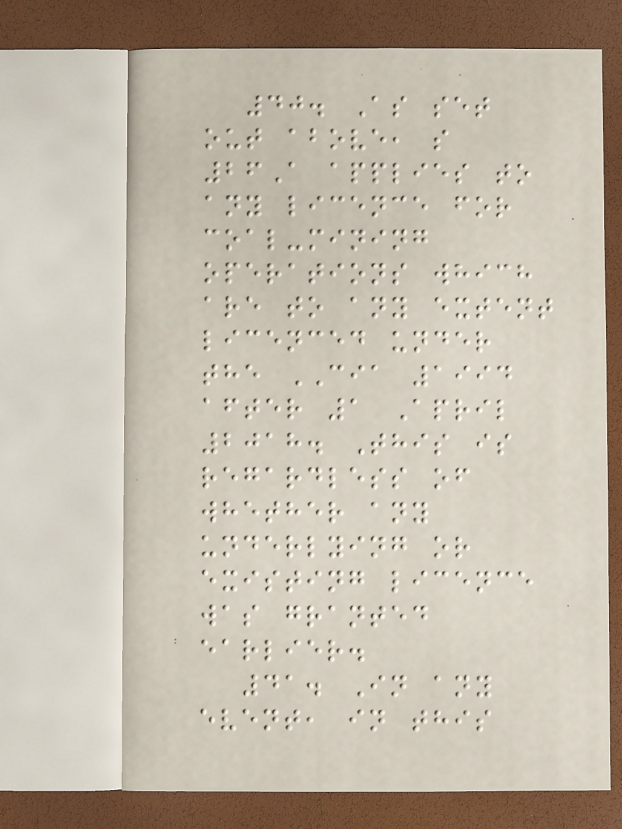40. As set
out above, s
26A applies to
any licence for
coal-mining
operations which
are to any extent
licenced under
the CIA 1994
after 1 April
2018. This is
regardless of
whether any
underlying or
existing licence
was granted
earlier.
41. In any
event, in this
